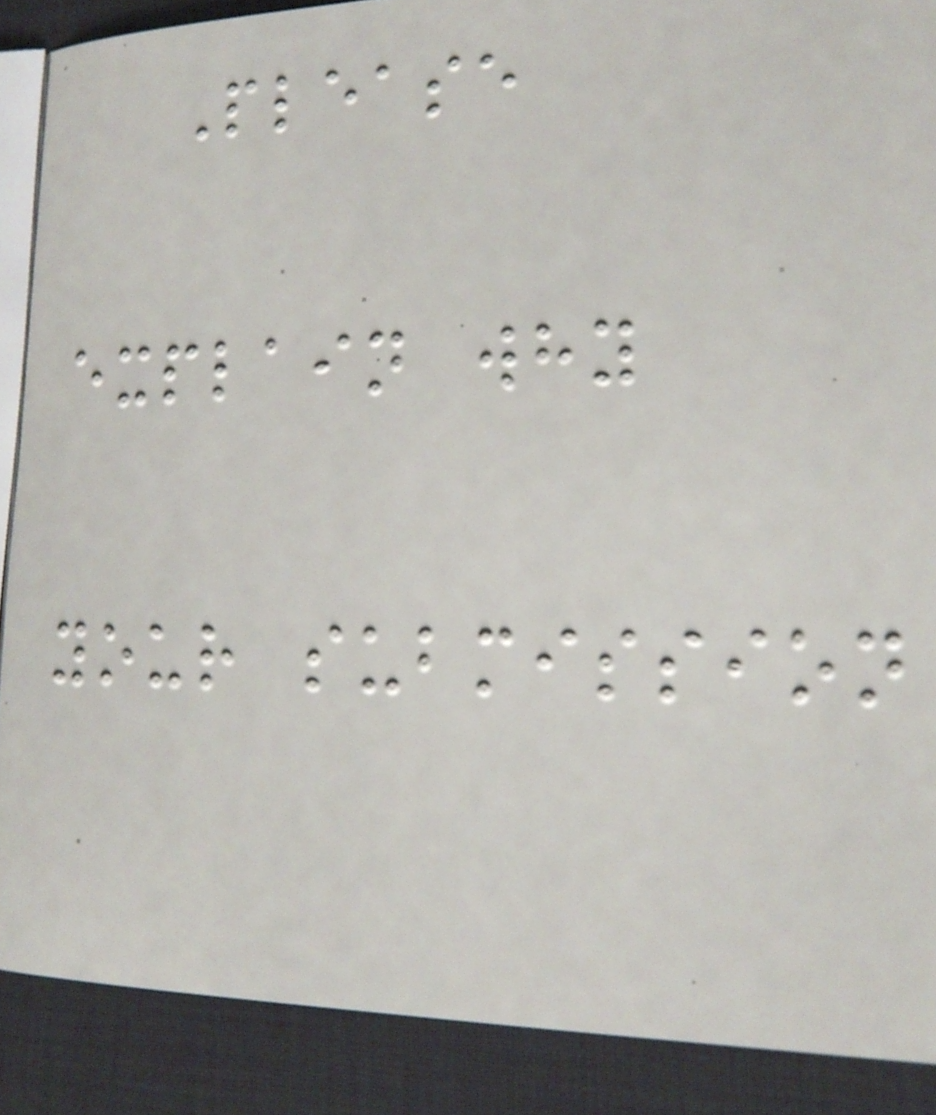Please
explain why
your submission
